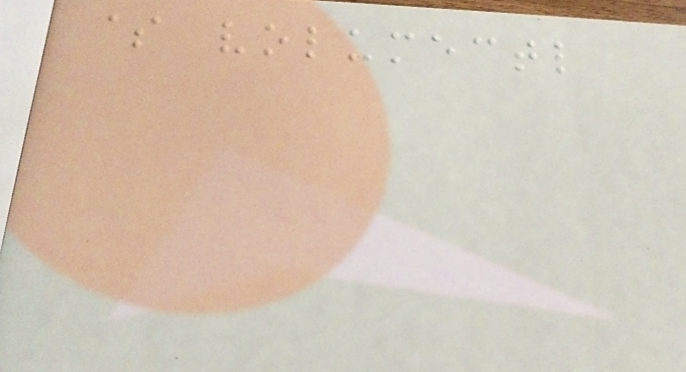$ volumectl
